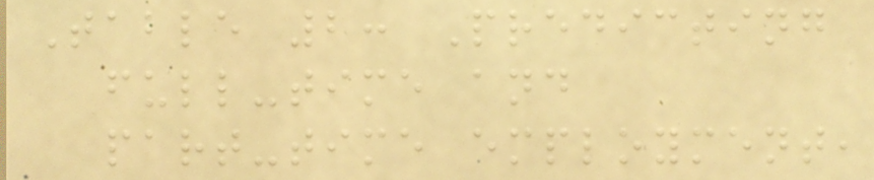Table 2: Predicting
full-time and
part-time employment,
